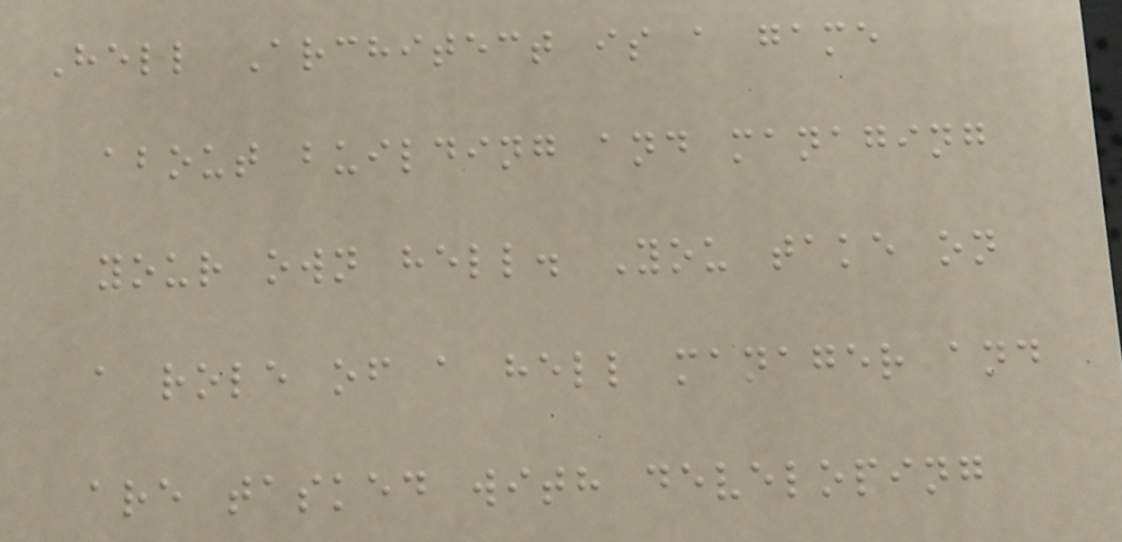Hell Architect is a game
about building and managing
your own hell. You take on
a role of a hell manager and
are tasked with developing
